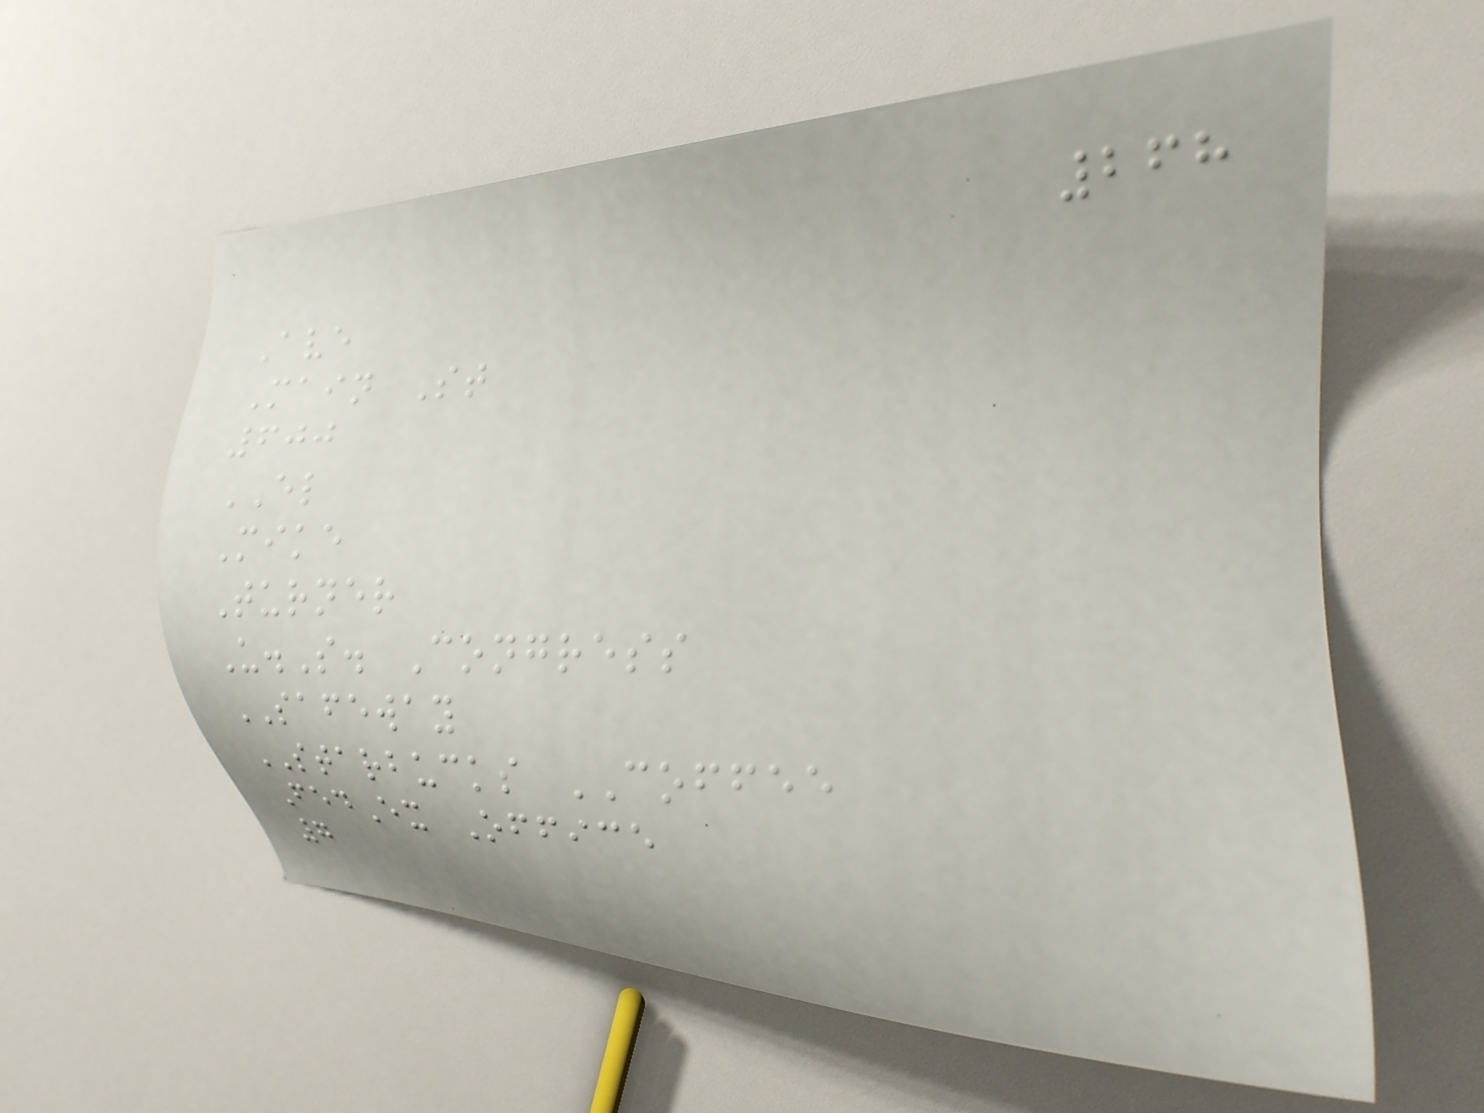268
Ave
Main St
600
EL
Mike
Turner
U.S. Congress
SAFEWAY
STARBUCKS COFFEE
FedEx Office
7
